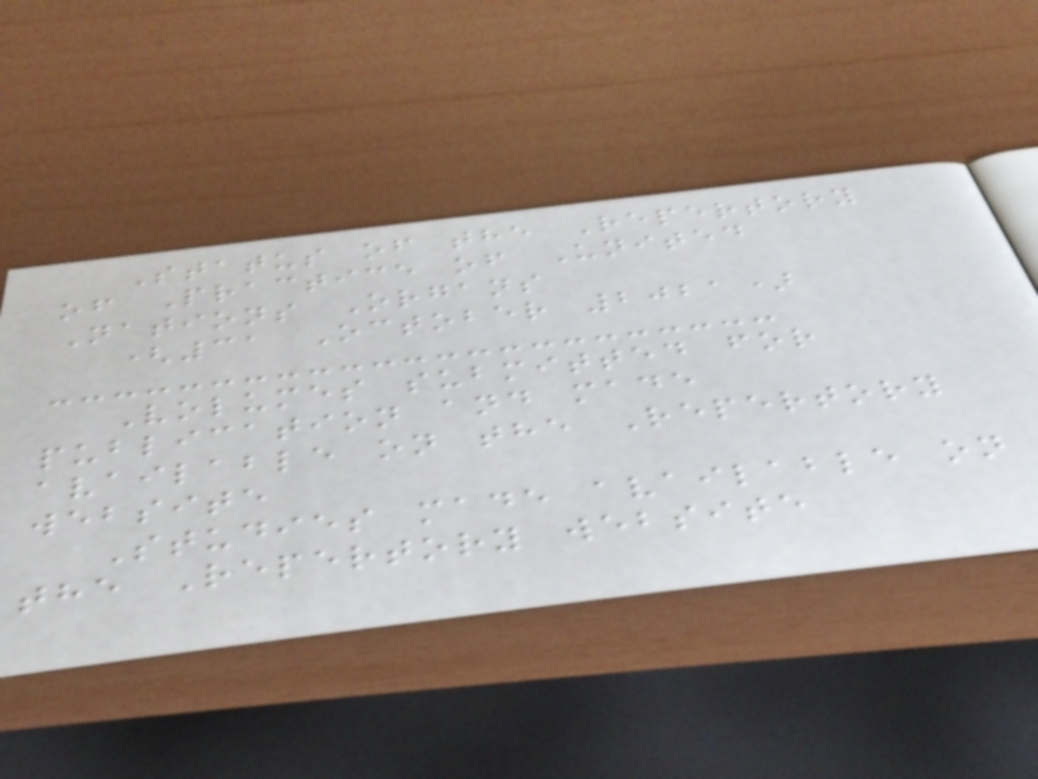Status of the Repertory
of Practice of United
Nations Organs
(31 October 2021)
Volumes submitted for
publication and made
available on the Repertory
website
Studies made available on
the Repertory website
